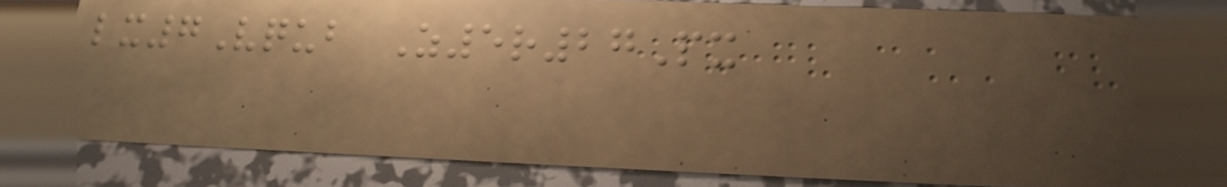lx7Vqub Z5r27Px
